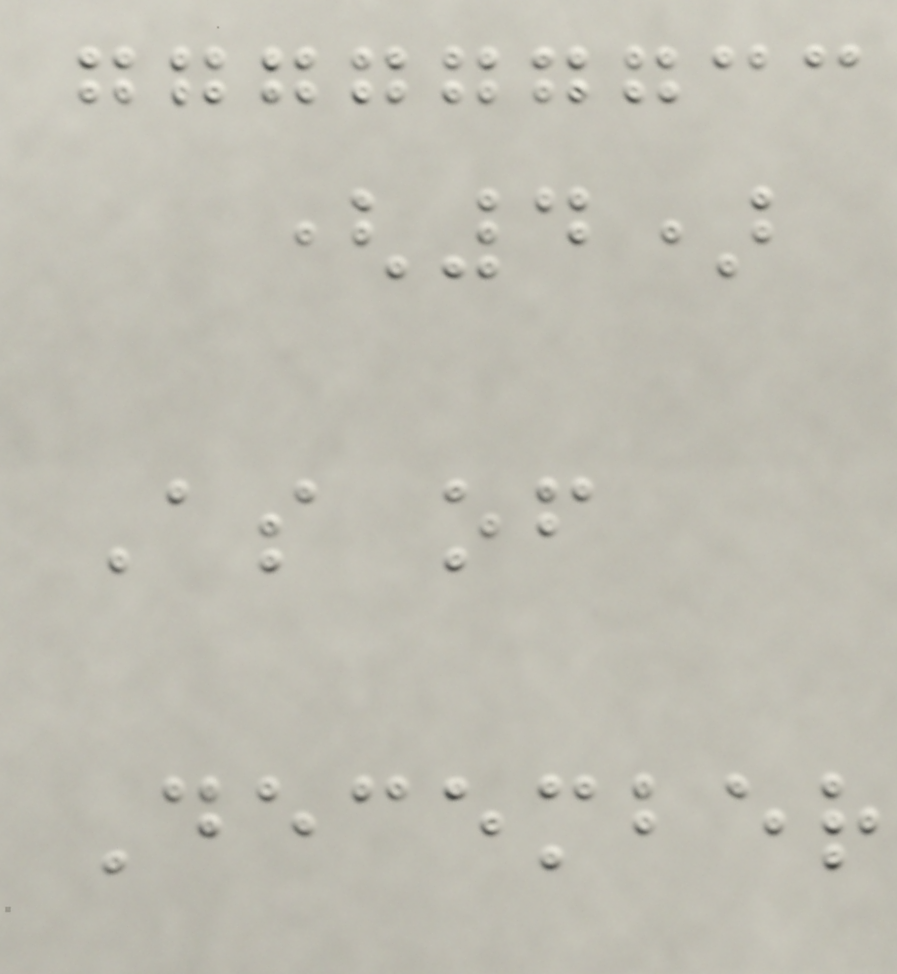(4)
As of
December
